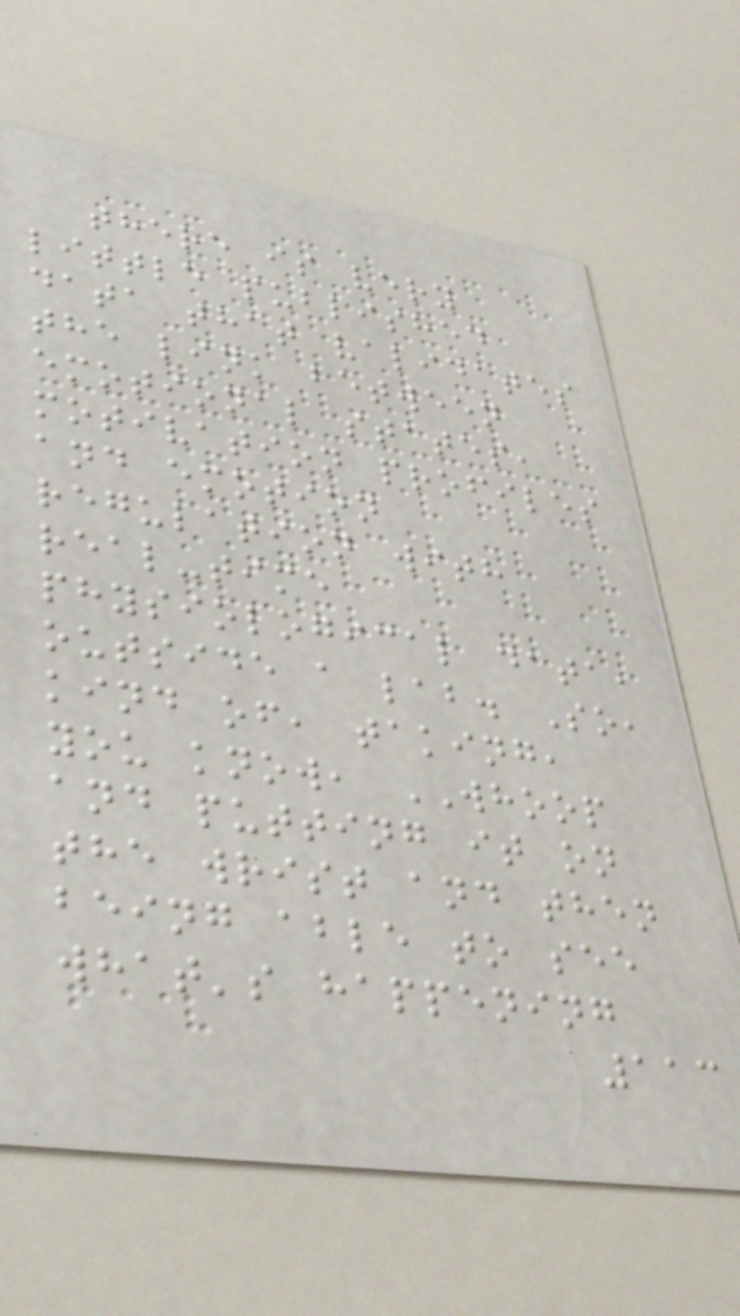there is very
little published
data that validates
the link between
emotional states,
motivation profiles
and emotion
regulation with
real-time
physiological data,
outside a lab. So,
kind of, taking,
you know, WHOOP
and putting it on
the wrist and then
being able to see
what's happening
113
